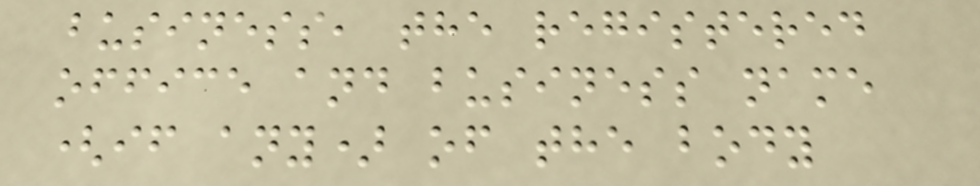business, the registered
office and business name
(if any) of the body
